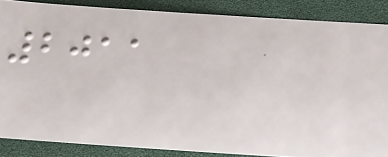2011
